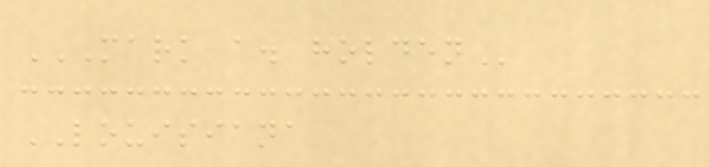MARK A. HOLDEN
LOUISIANA
